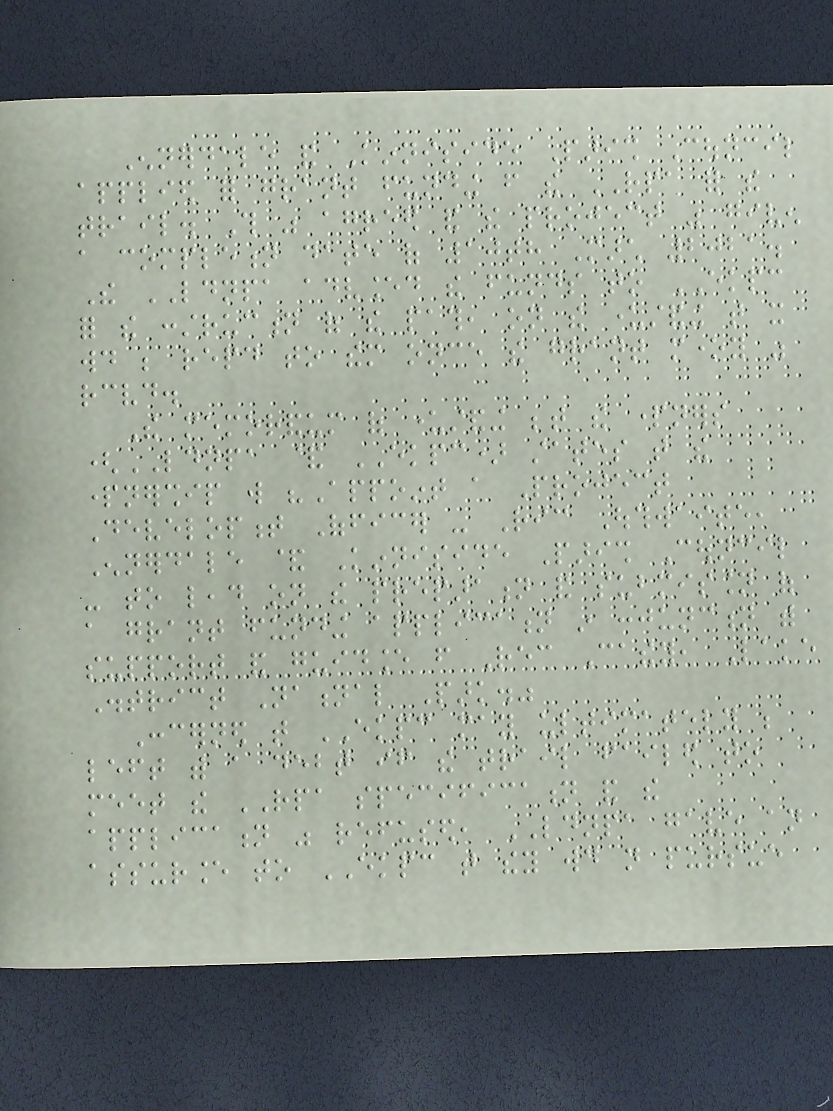Ennerdale and Kinniside Parish Council
applied for grant funding from the RPA for the
trail. This was agreed and the project was given
a completion date of 10th March 2021.
The LDNPA advanced the funds to EKPC
for the construction of the path, on the understanding that it
would be repaid to them once the grant money was
received.
The memorandum of understanding between the partners
(LDNPA & EKPC) states that the
partnership will "Appoint a Project
Development Officer - Ric Outhwaite,
Ennerdale & Kinniside Parish Council
- to lead on the preparation and submission of
a grant funding application in conjunction with
support and guidance from Rec Cathey, Lake
District National Park."
Concerned that EKPC may ultimately be
left with a debt if the trail failed to
meet the RPA specification and the
application was refused, LDNPA gave an
assurance to EKPC that they would not pursue
